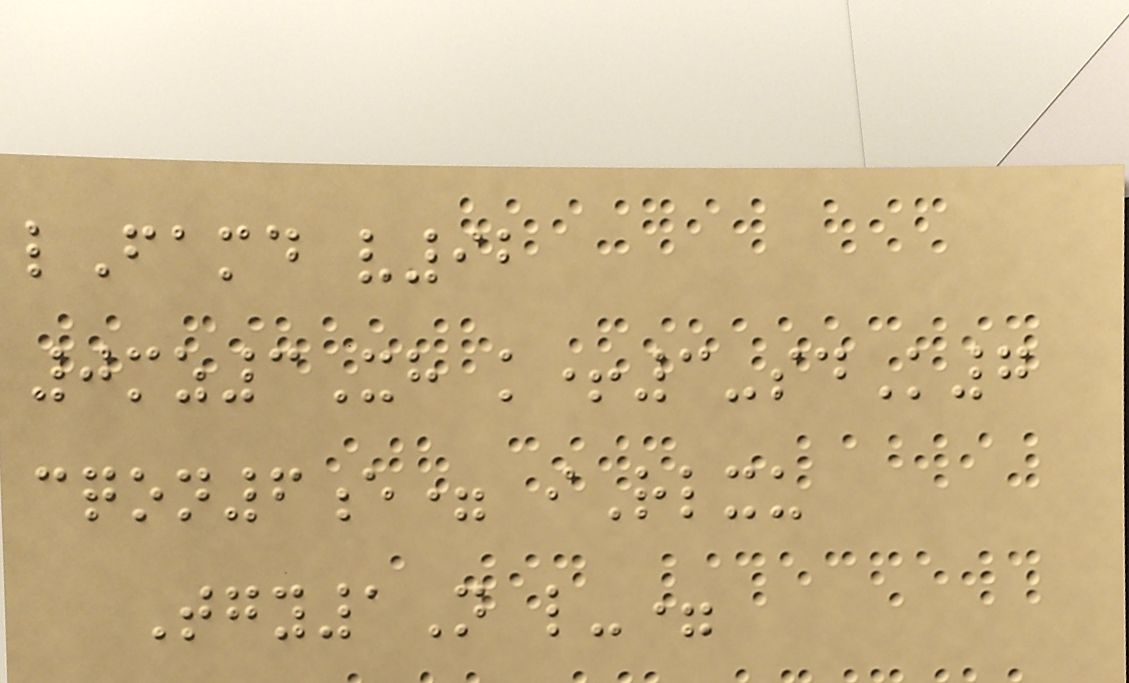lFamd v92
0mz3Xh k+3-sdK7
cqon6e= iRlxu
Tgy1N l-=
